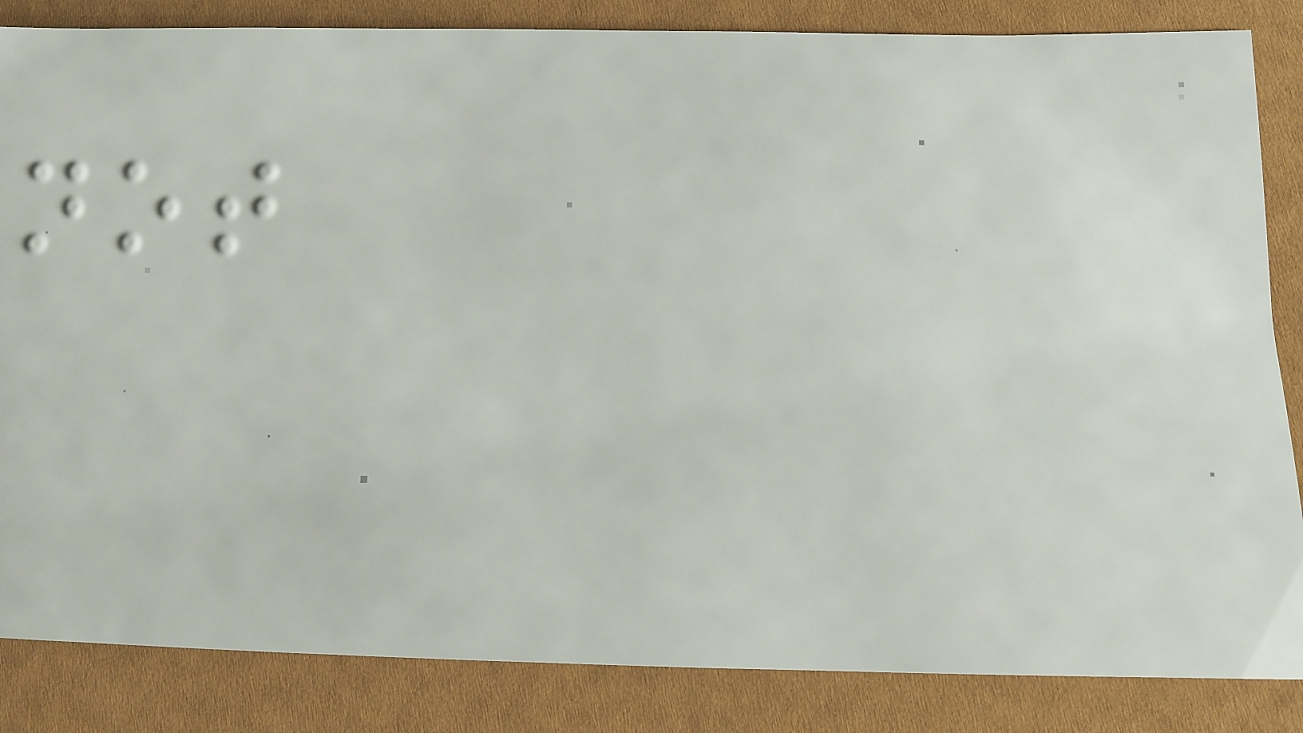not
